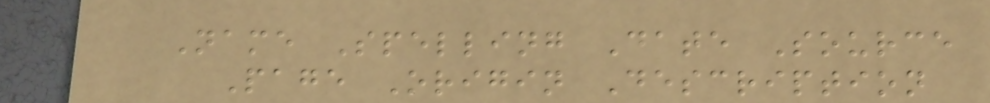Name Spelling Date Source
Page Origin Description
